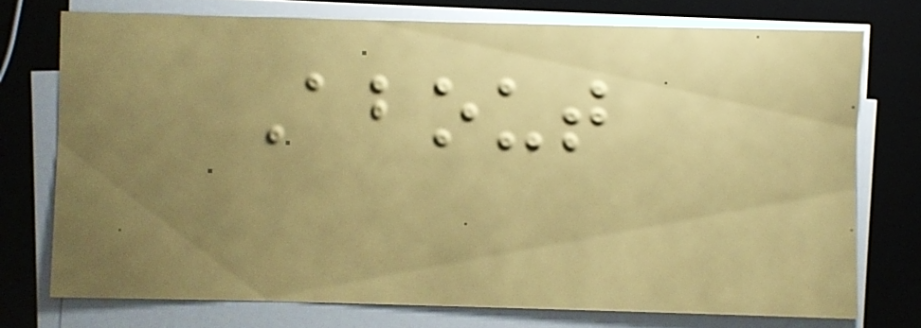About
